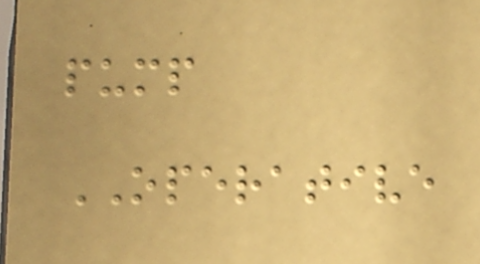pump
OPERATIVE
